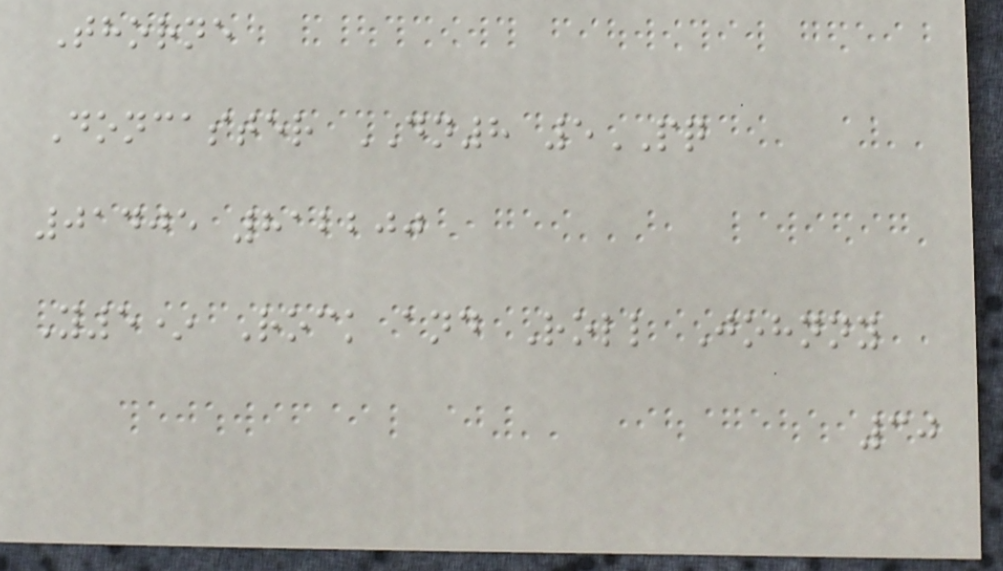Thorne
Doncaster DN8 5PQ
01405 812200
Y5* Rock and Roll Johnny
30
